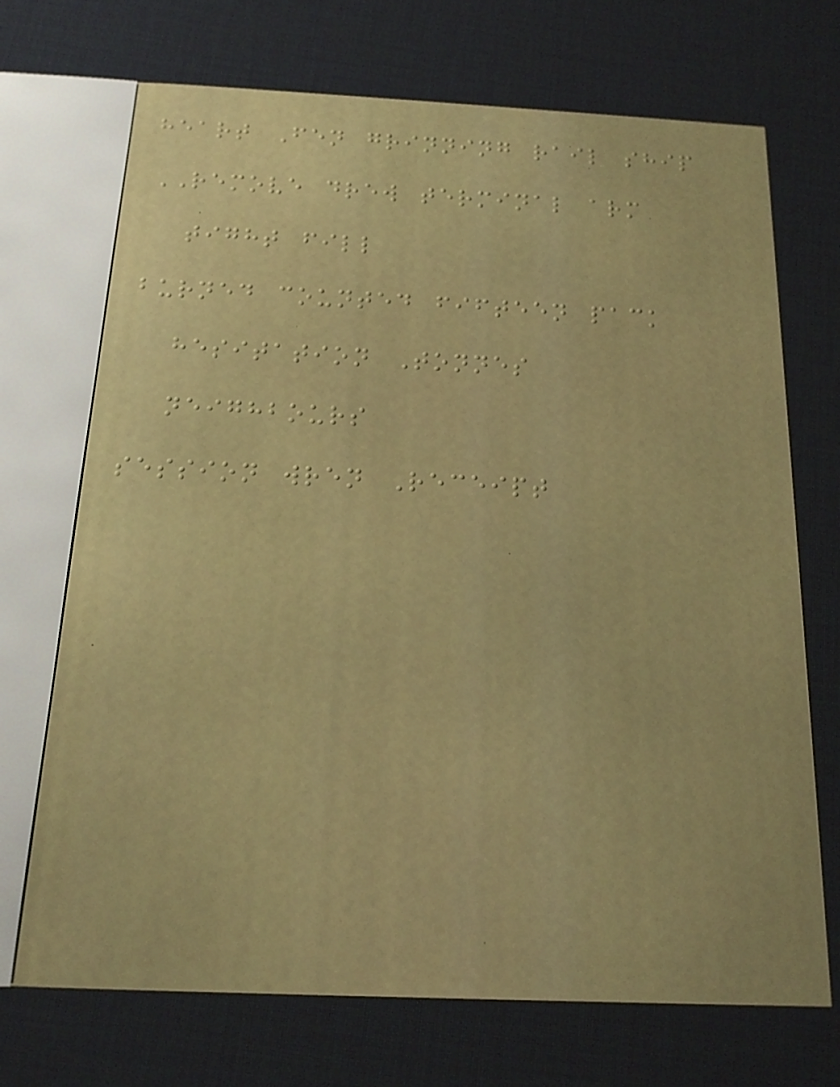heart Fen grinning rail ship
REMOVE drew terminal arm
tight fill
burned counted fifteen pack
hesitation Tonnes
neighbours
session wren Receipt
